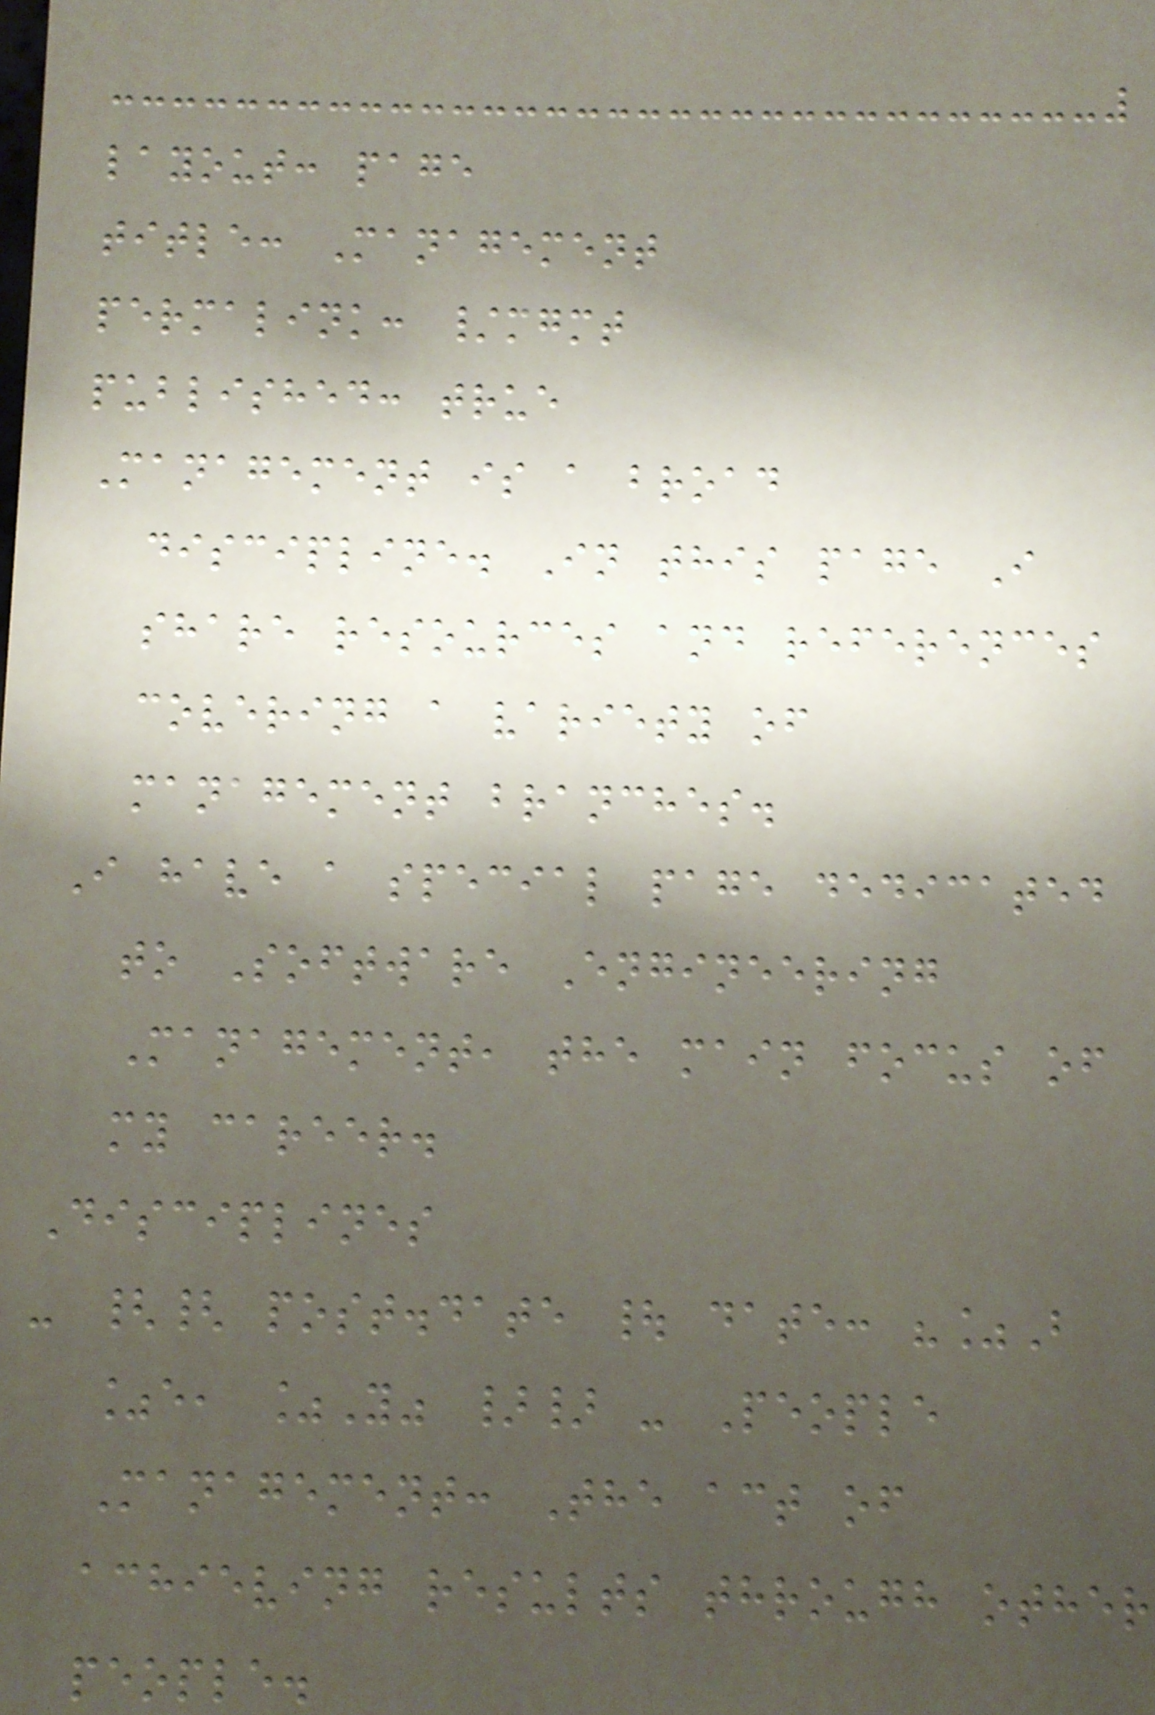layout: page
title: Management
permalink: /mgmt
published: true
Management is a broad
discipline. In this page I
share resources and references
covering a variety of
management branches.
I have a special page dedicated
to Software Engineering
Management, the main focus of
my career.
Disciplines
- {{ post.date | date: "%B
%e, %Y" }} - People
Management: The act of
achieving results through other
people.
